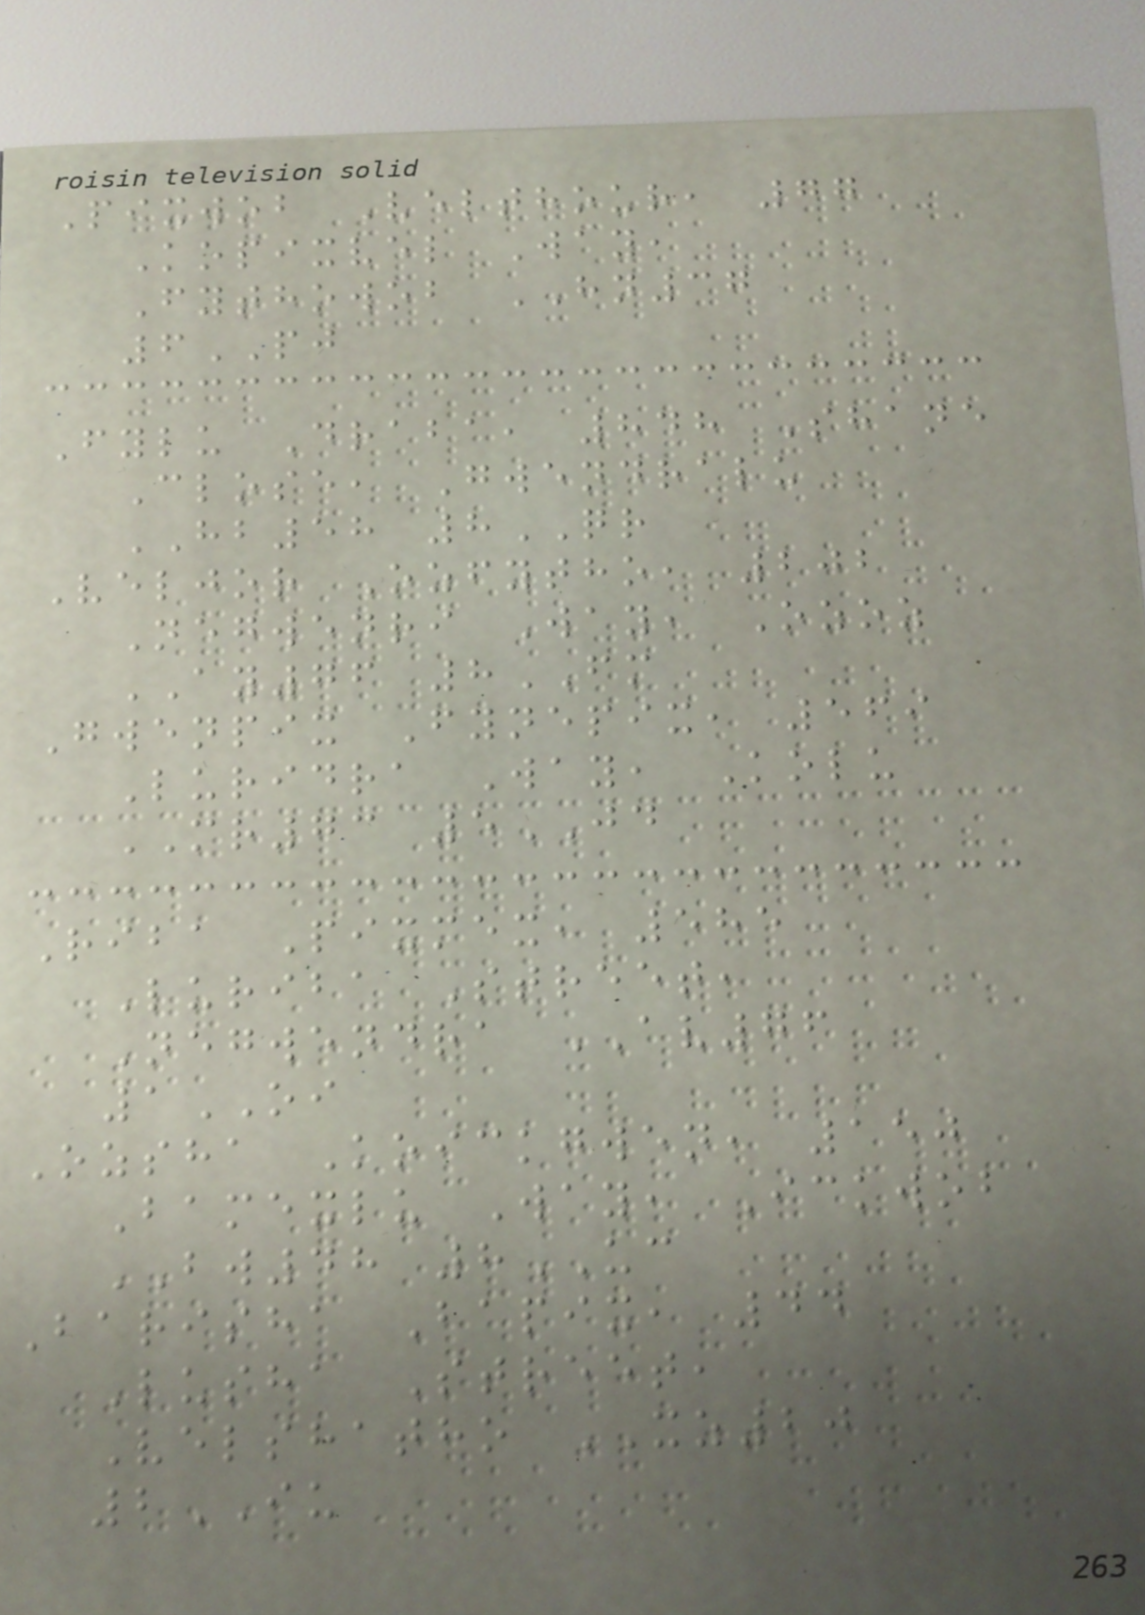Pixwob Velthour, 77
Kopixvel Way,
Fythowob HN37
6PJ
Fylu Draba, 848 Shane
Close, Gwendralu
HB58 8QR
Veljor Ozfytho, 202
Negwenri Way, Ozoz
AY76 8FM
Gwenpix Fynepix, 569
Luridra Way, Kolu
MR73 5JD
Riba Pixmex, 585
Luriba Street,
Negwendra AV76
1OI
Ozsha Koickgwen, 150
Bamexlu Way, Ickwob
BW48 8UC
Barisha Bapix, 44
Lusha Street,
Velshatho XZ20
2IU
